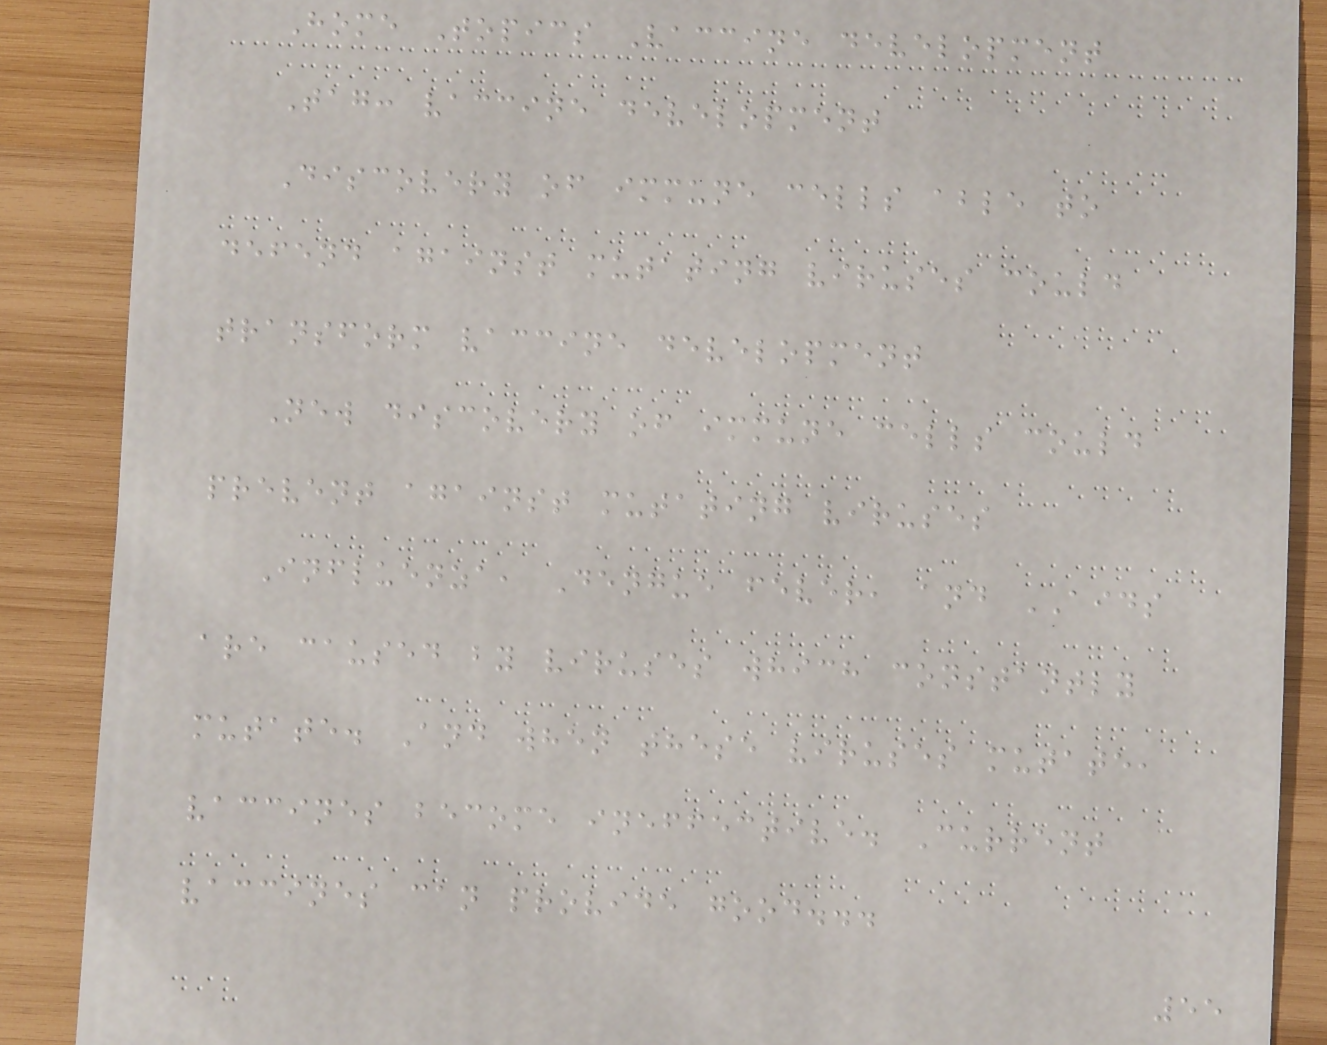Home Topics Vaccine development
Tag: vaccine development
Discovery of immune cells able to
defend against mutating viruses could
transform vaccine development
New discovery of immune cells could
prevent against mutating viruses
Influenza, Dengue fever, and AIDS
are caused by viruses which constantly
mutate. And when these viruses mutate,
vaccines become ineffective. Current
vaccines can provide good...
55
